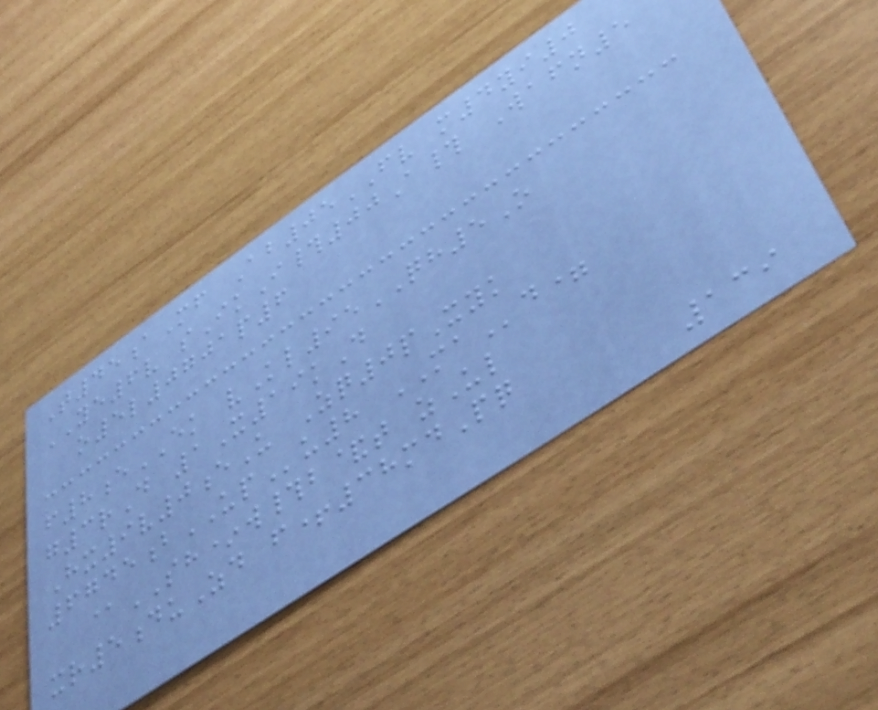T45aMf Ab05FV m4yi0
YE6v sIkI#00A# Wafn5
o5l0701p6
f8eEK vKl95QH5O
g3rD 1X19kD
Hx9v0eU Zq0pXyk
6745bUPu8 MAd=
@SH*w#b&t zUl
xr5duZd f+38mdPq
139
